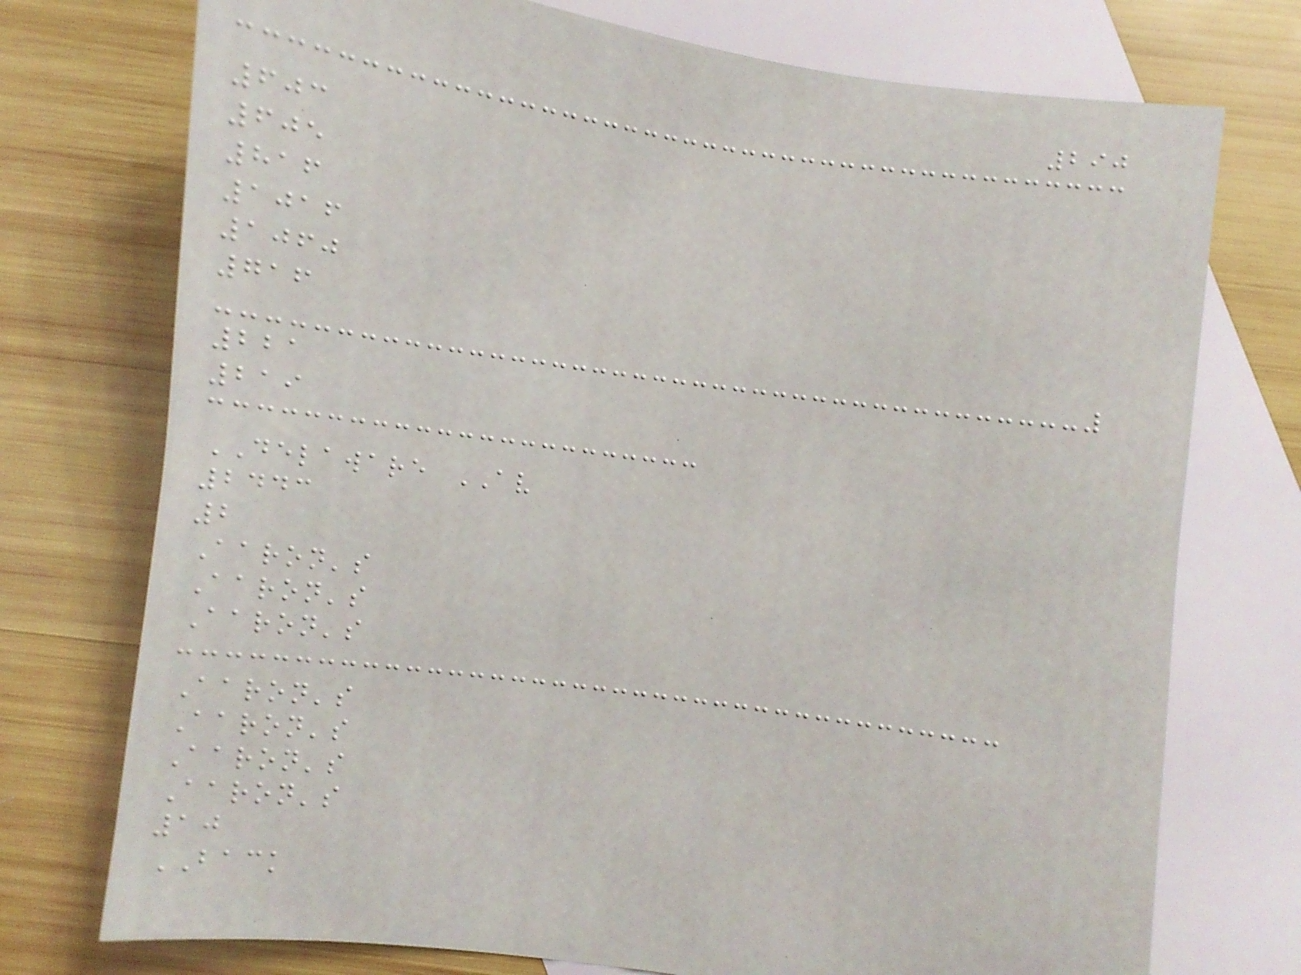290
603
605
816
1016
1060
716
221
219
DELAWARE AV
2443
2
Aaron's
Aaron's
Aaron's
Aaron's
Aaron's
Aaron's
Aaron's
10
BACK
